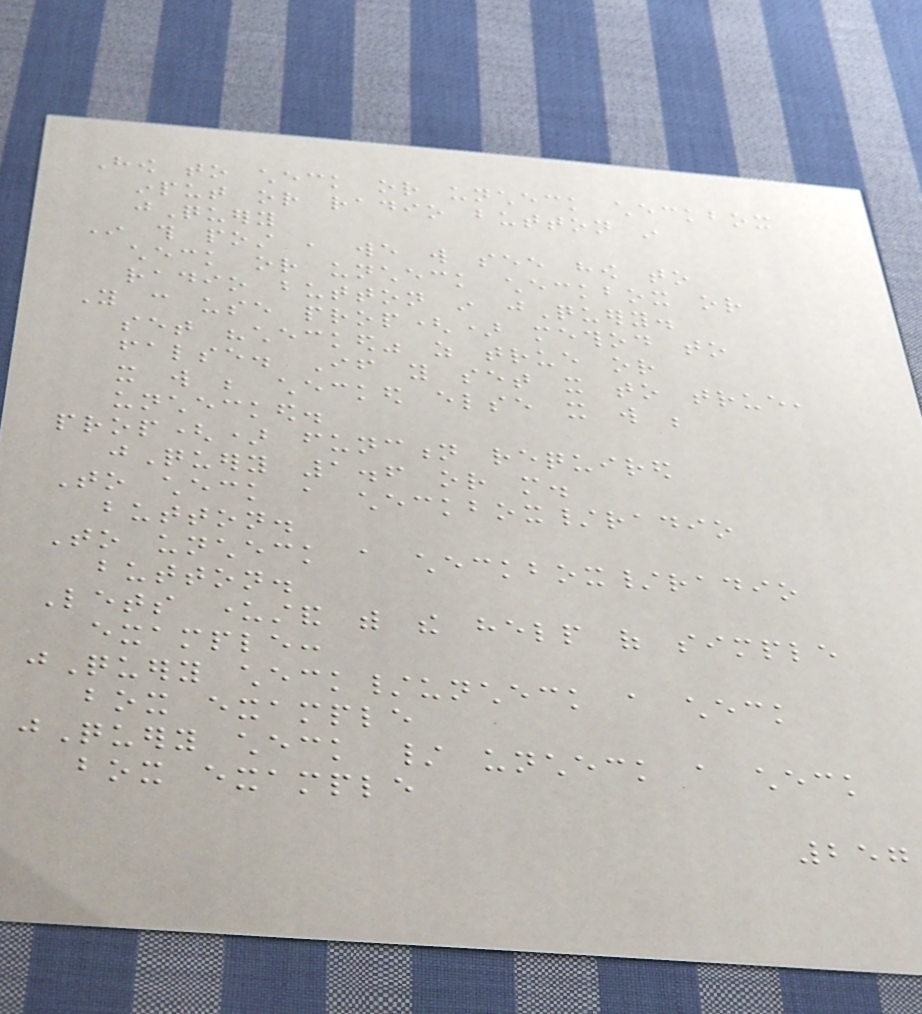How to check or uncheck checkbox
input or radio button in
jQuery
In this post , we will see how to
check or uncheck checkbox or
radio button in jQuery.
You can use prop() method to
set "checked" as true or
false. If you set it to true,
it will be checked else it will be
unchecked.
prop() function required
jQuery 1.6 or more.
To check a checkbox/radio
button.
To uncheck a checkbox/radio
button.
Lets understand with the help of simple
example:
jQuery check/uncheck a check
box example
jQuery check / uncheck a check
box example
257
